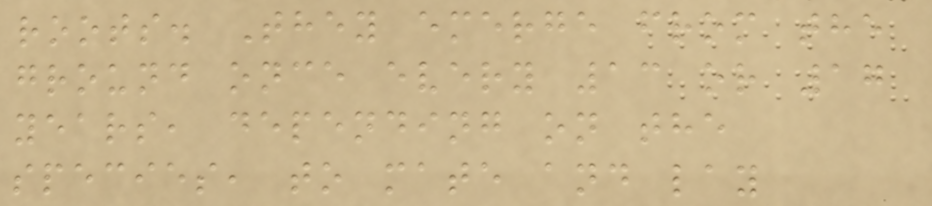roots. They emerge from the
ground once every 13 or 17
years, depending on the
species, to mate and lay
